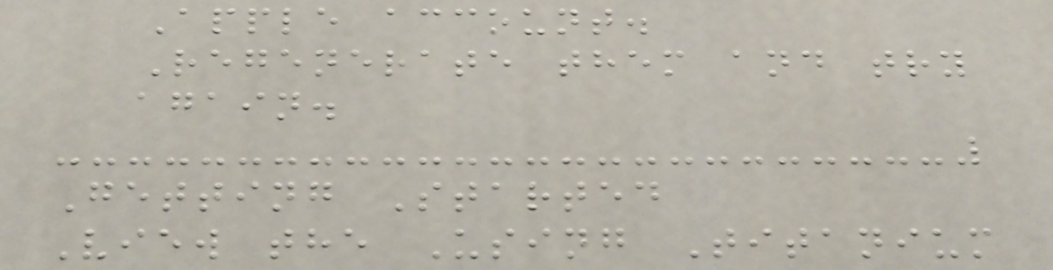Apple account.
Regenerate them and try
again.
Getting Started
View the Using Titanium
